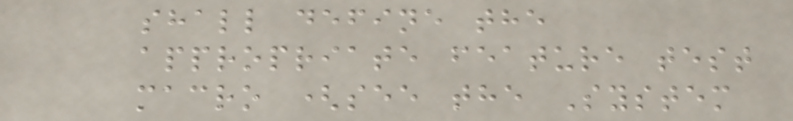shall define the
appropriate feature test
macro (see the System
